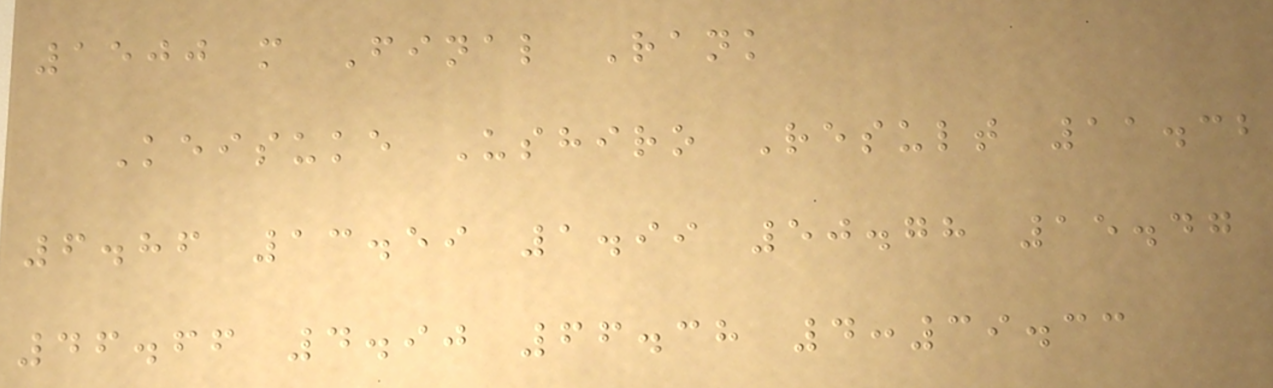1500 m Final Rank
Keisuke Ushiro Result 11.32
6.86 13.59 1.99 50.78 15.47
46.66 4.90 66.38 4:39.33
